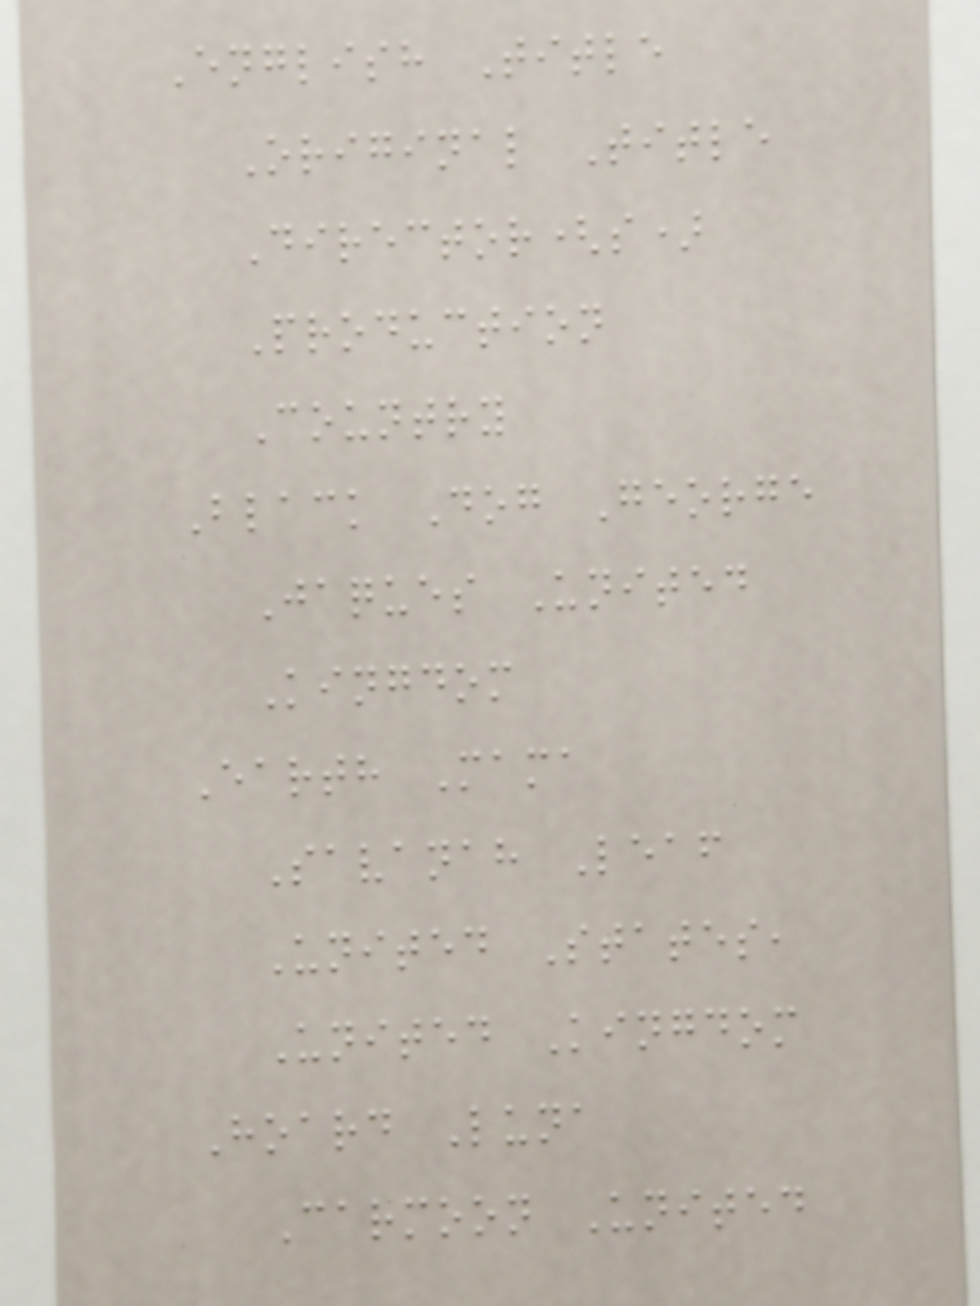English Title
Original Title
Director(s)
Production
Country
Black Dog George
Jaques United
Kingdom
Earth Mama
Savanah Leaf
United States,
United Kingdom
Hoard Luna
Carmoon United
